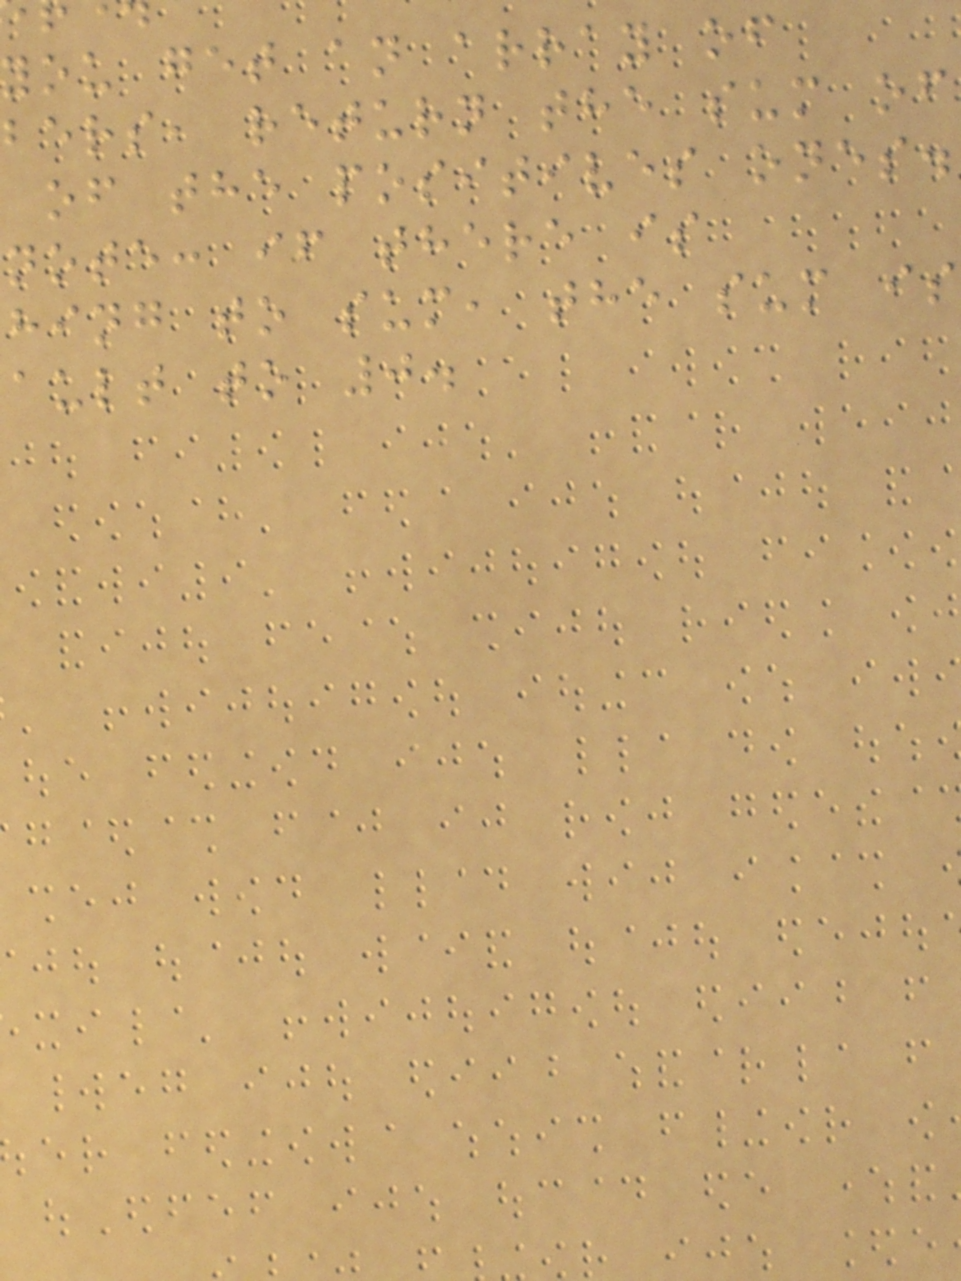you get an array of
bers, return the sum of
of the positives ones.
note: if there is
hing to sum, the sum is
ault to 0.
